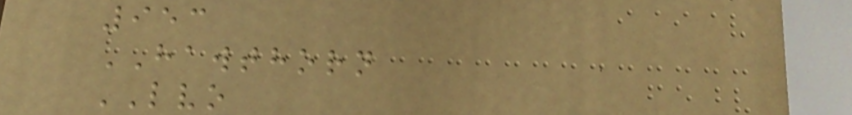953
HAWTHORN
LVO
